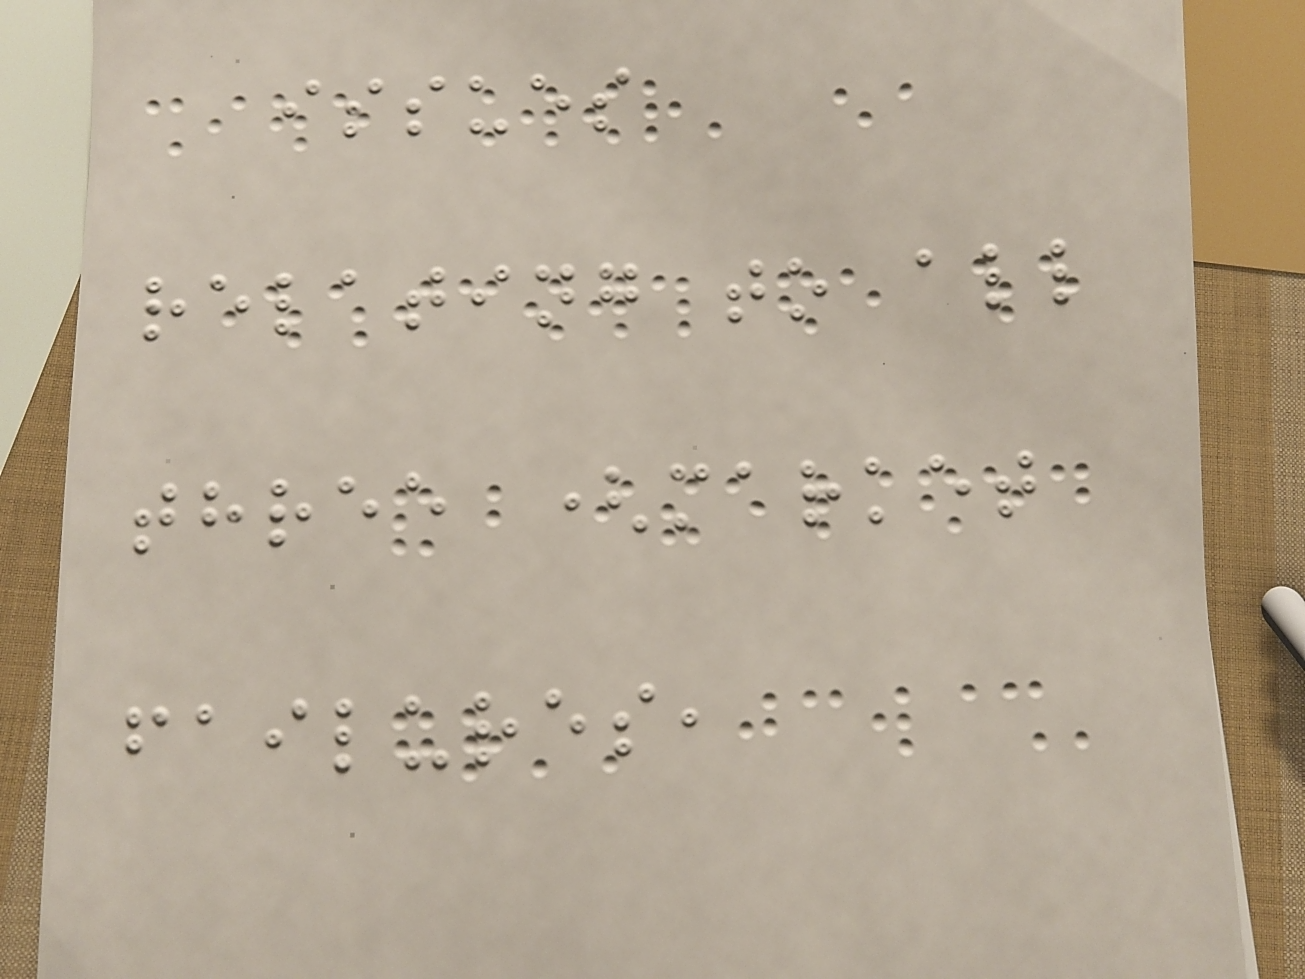issues
relating to all
three (market
failures,
